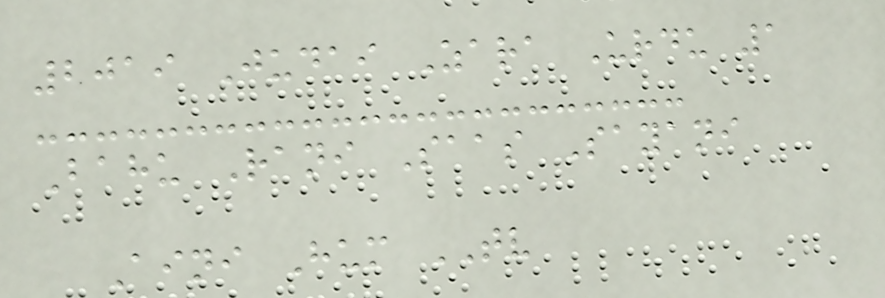2019 Judai Zara Urdu 1
Bahu Rani Saas Sayani
Aini Hum TV
